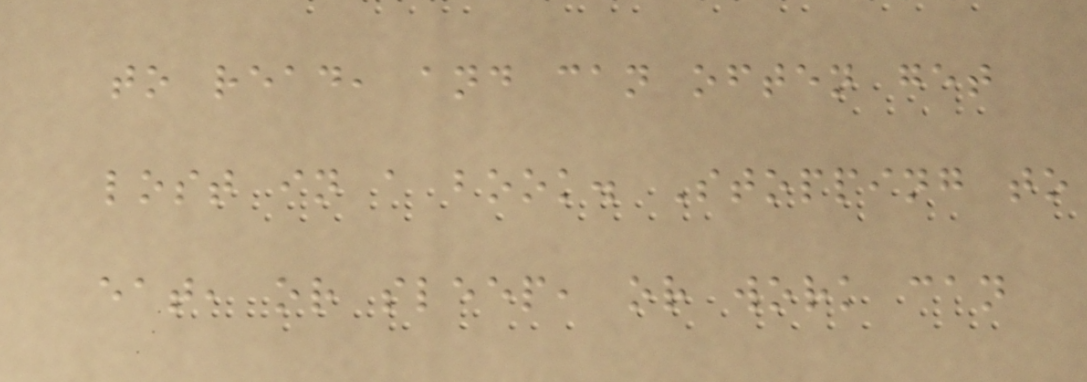to read, and can often get
lost in a book. Stopping to
eat, or sleep, or work can
